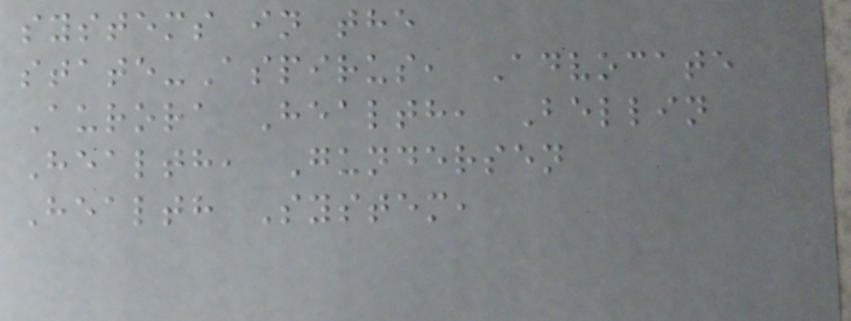systems in the
state-Aspirus, Advocate
Aurora Health, Bellin
Health, Gundersen
Health System,
